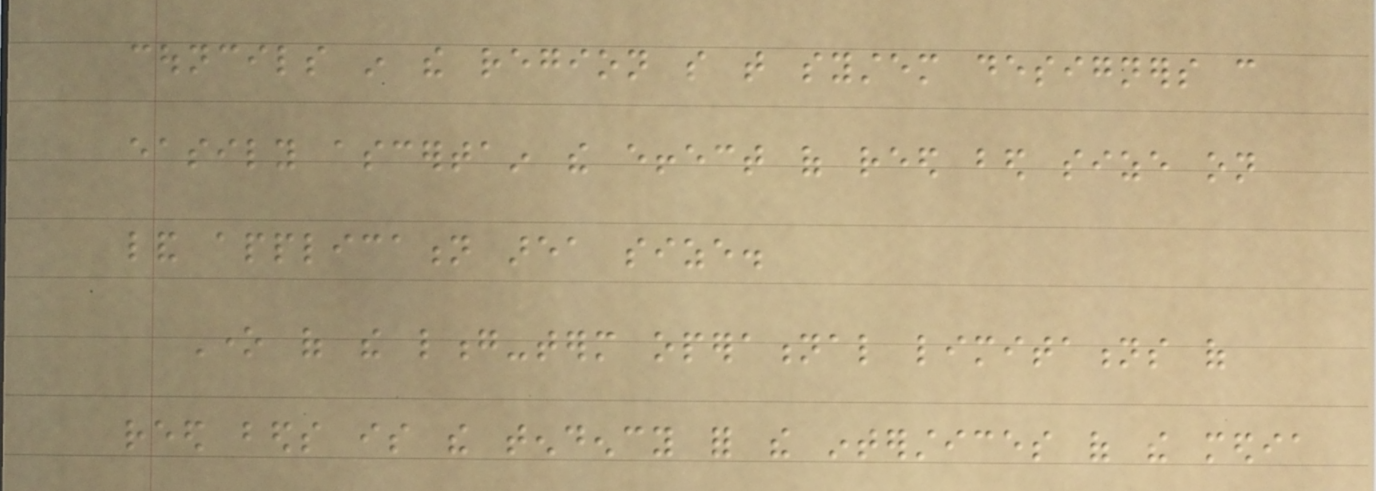councils in the region so that system designers can
easily ascertain the effect of reed bed size on
land application area size.
One of the long-term operational limitations of
reed beds is the tendency for the interstices of the media
